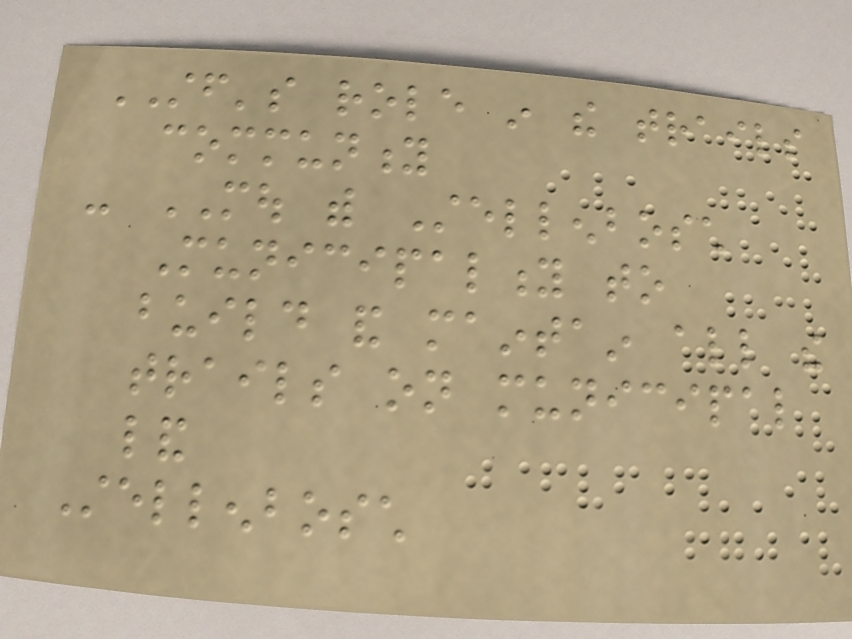STF's role in the trails
community
- MOU with Stellenbosch
Municipality to
build and maintain all the
trails on municipal
land
Stellenbosch
